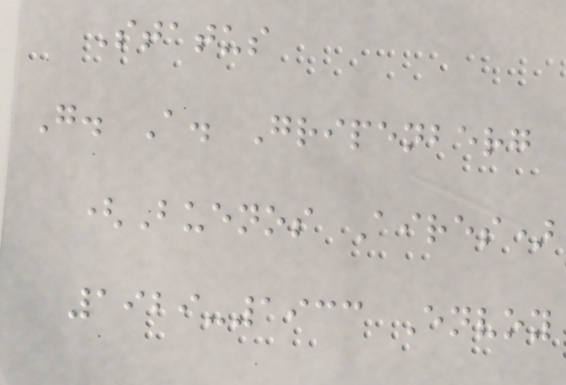Status
G. A. Gripenberg
(Buenos Aires)
1929-1933 Envoy
